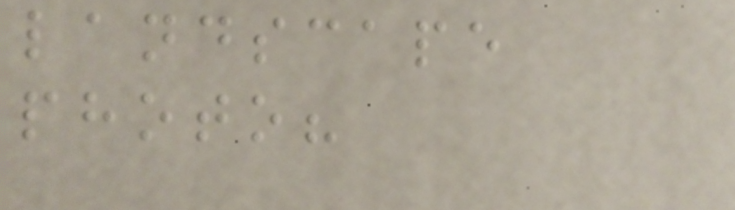landscape
photo?
